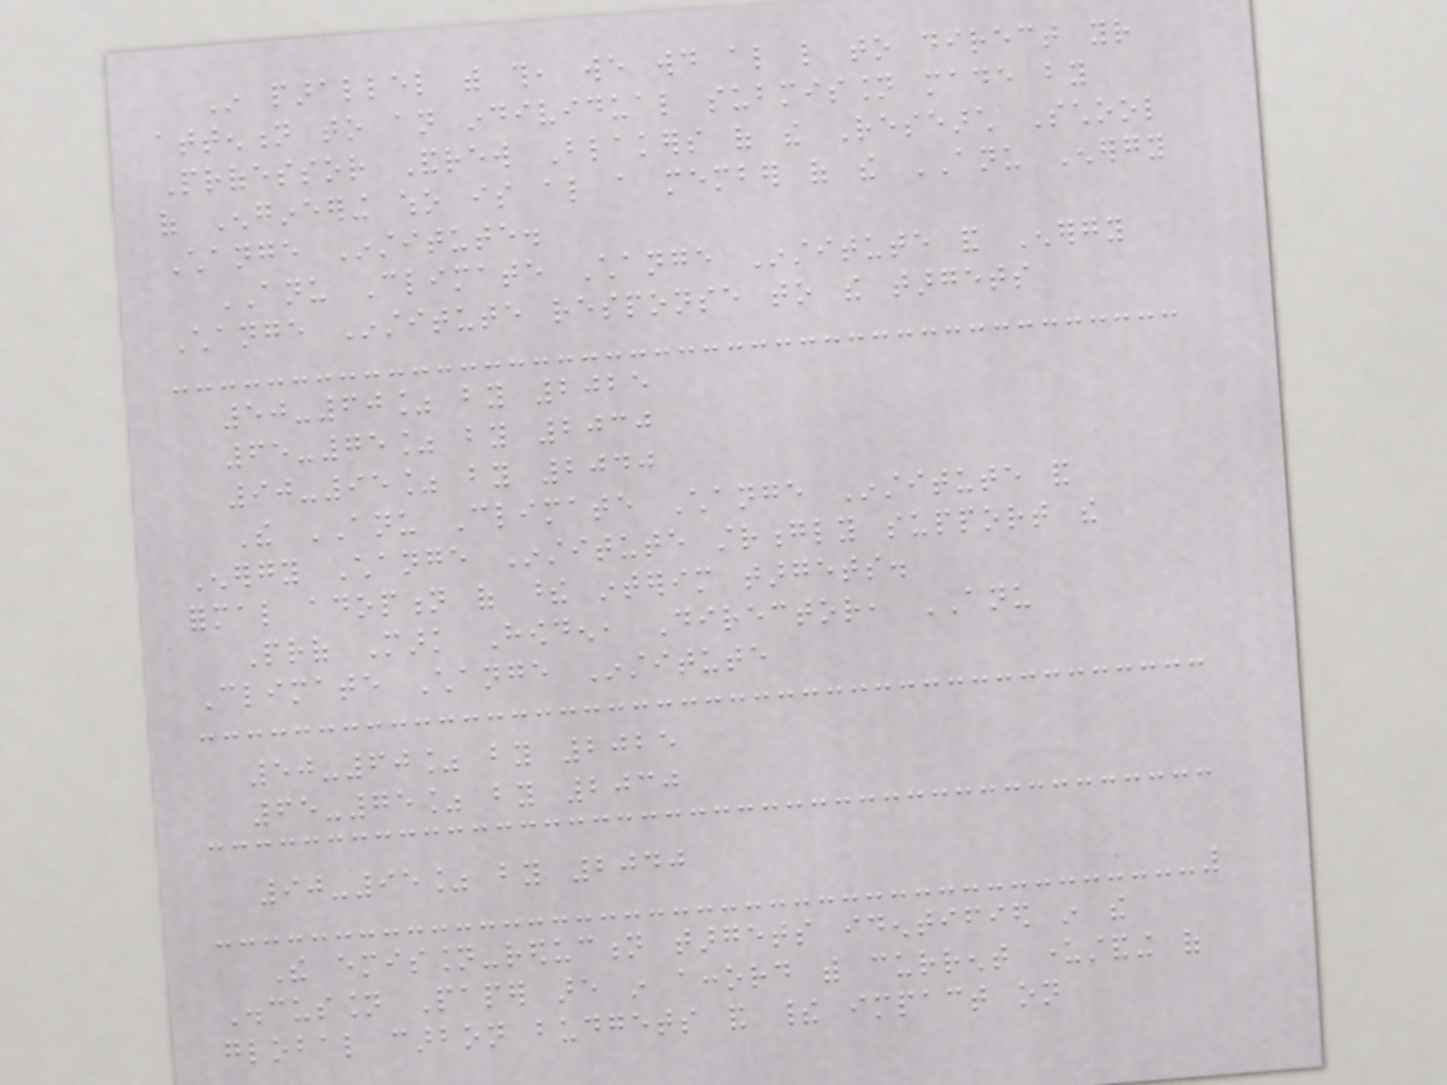In parallel with this, we would also like to direct your
attention to an individual submission made by
Professor Andrew Blakers of the Research School
of Engineering who is also a member of the ANU Energy
Change Institute.
ANU Climate Change Institute and Energy
Change Institute response to the targets
50-60% by 2025
65-75% by 2030
90-95% by 2040
The ANU Climate Change Institute and
Energy Change Institute strongly support the
formal adoption of these interim targets.
Prof Mark Howden, Director, ANU
Climate Change Institute
50-60% by 2025
65-75% by 2030
90-95% by 2040
The emission-reduction targets identified in the
Discussion Paper are in accord with current understanding of
global carbon budgets and their impact on
